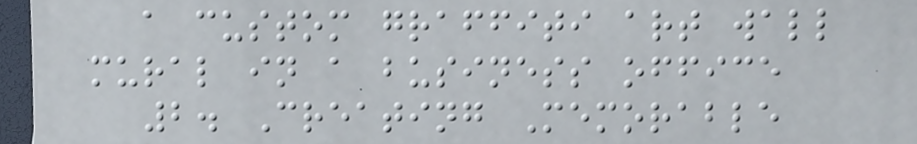a custom graffiti art wall
mural in a business office
2. Creating Memorable
